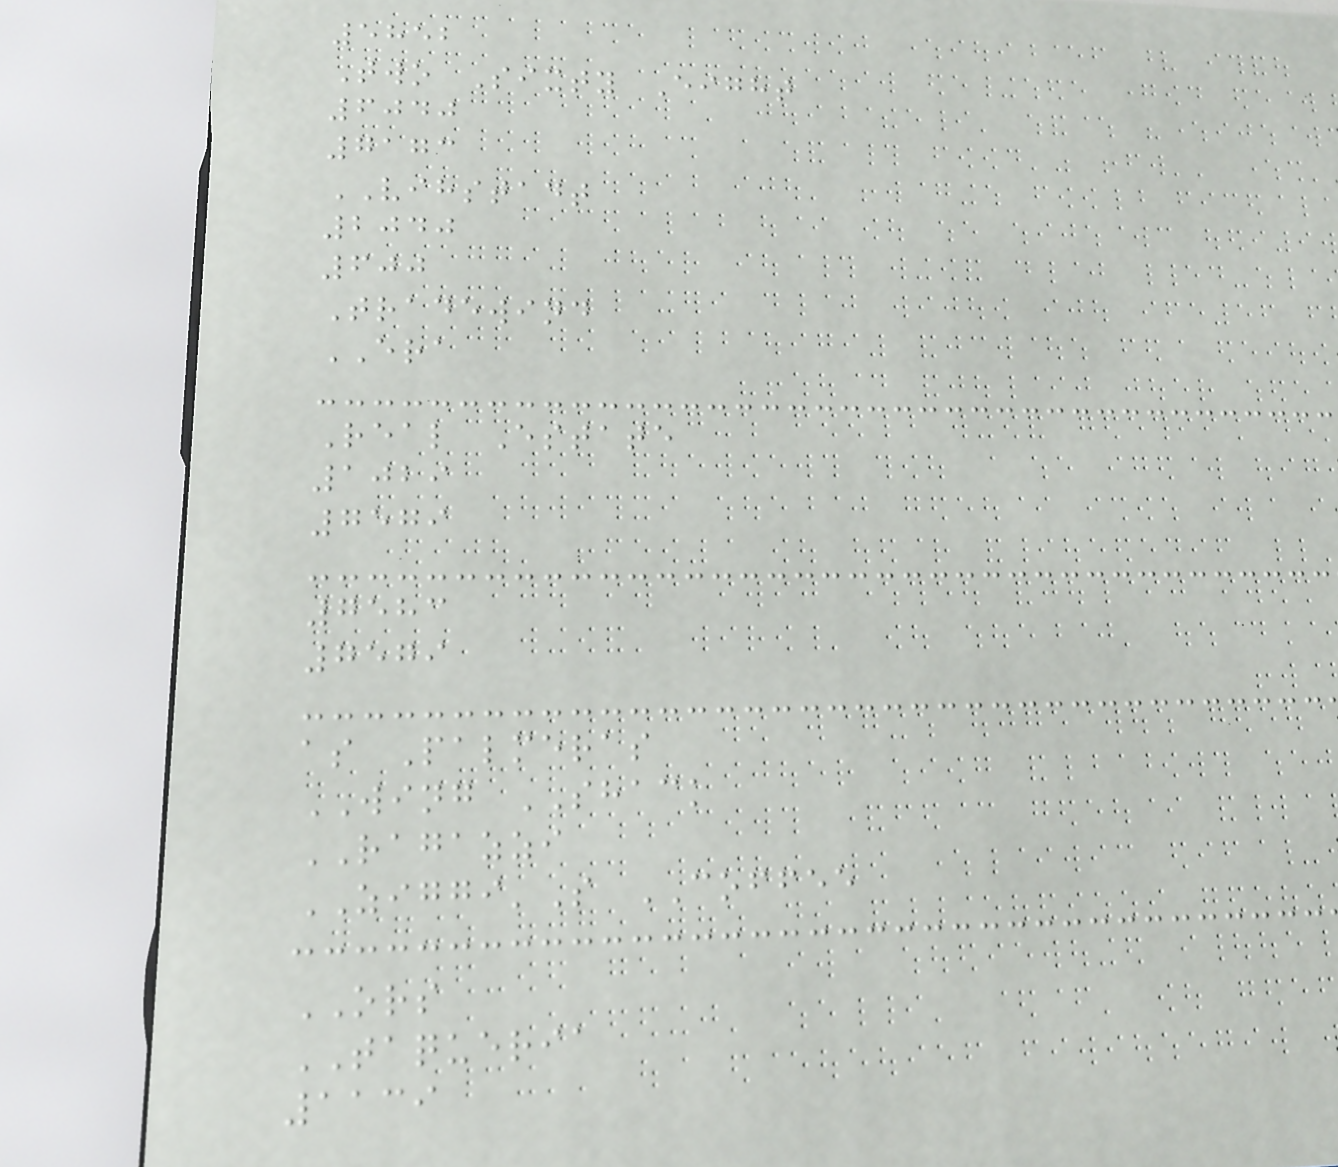5852
Two Sixty Eight
6040
7173
VIHSTADT
2040
600
Tradewind
ERA
Real Estate
1029
7579
7583
7579
as Palmeras
WING SHACK
RAGAZZI
ZIGGI'S COFFEE
ORS
TAQUERIA
1139
